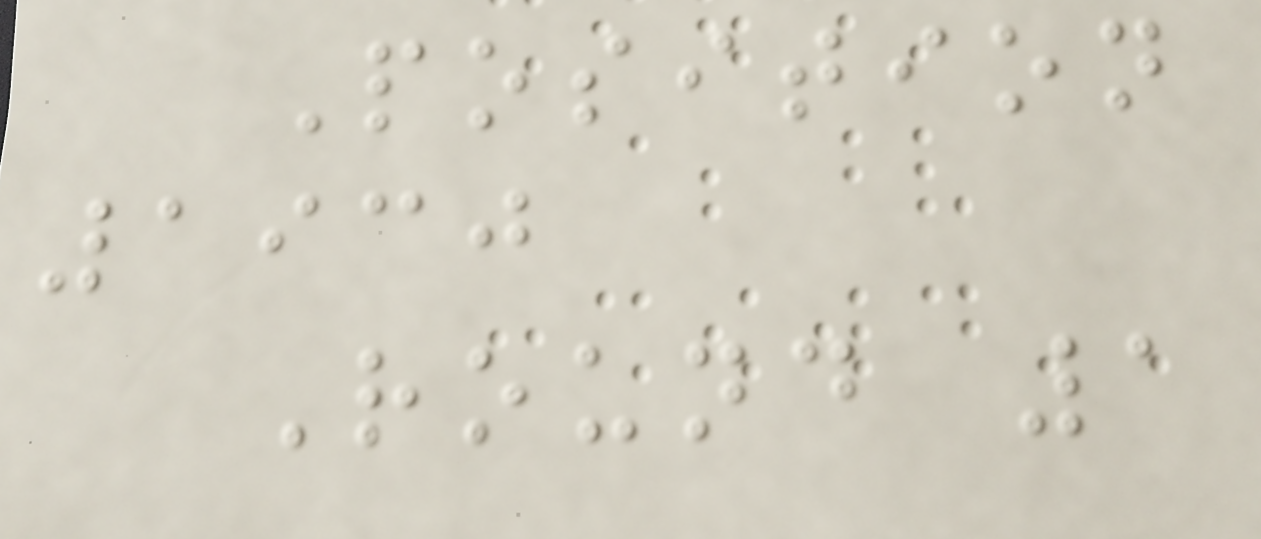Position
1930
Round 1
